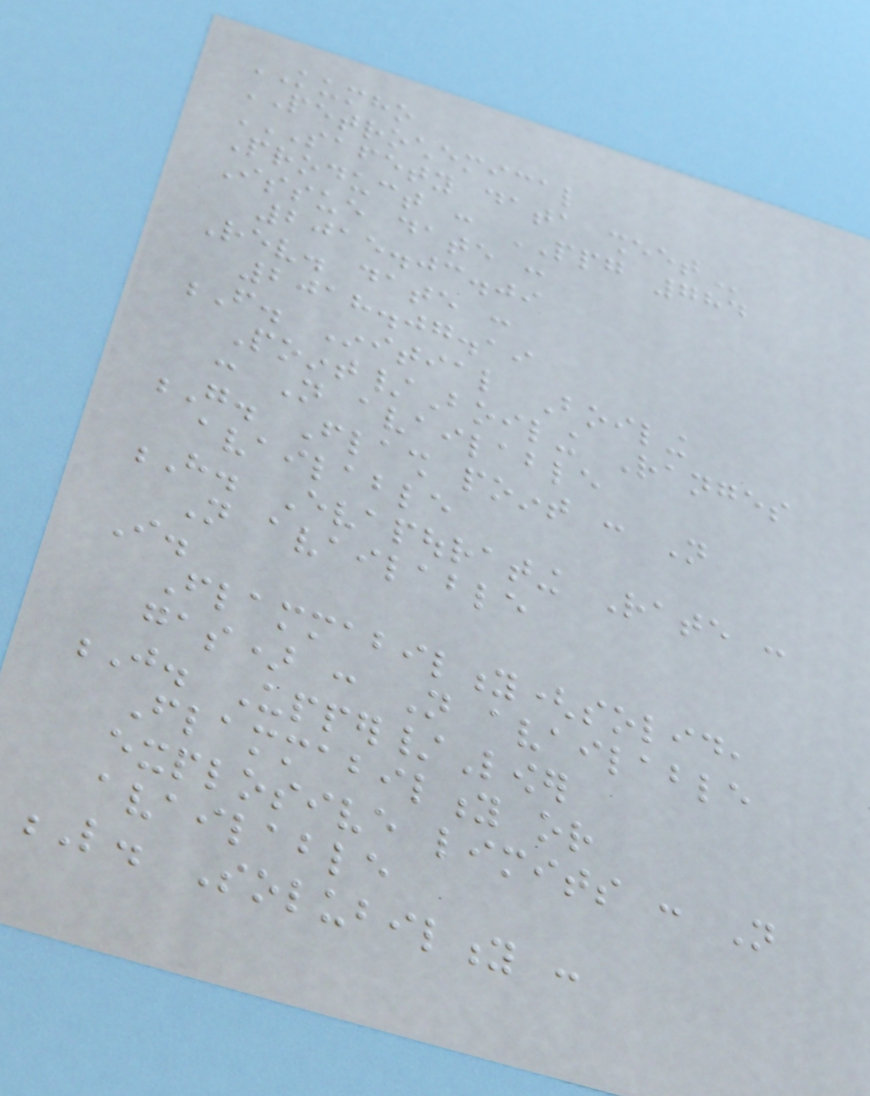KUMHO
PETROCHEMICAL
SAFETY DATA SHEET
Product : PPG 784
Issue date :
2015.03.09
Rev. date :
2018.07.19
F. Initial Boiling
Point/Boiling Ranges
: Not available
G. Flash point : Not
available
H. Evapourating Rate :
Not available
I.
Flammability(solid,
gas) : Not available
J. Upper/Lower
Flammability or
explosive limits : Not
available
L. Solubility :
